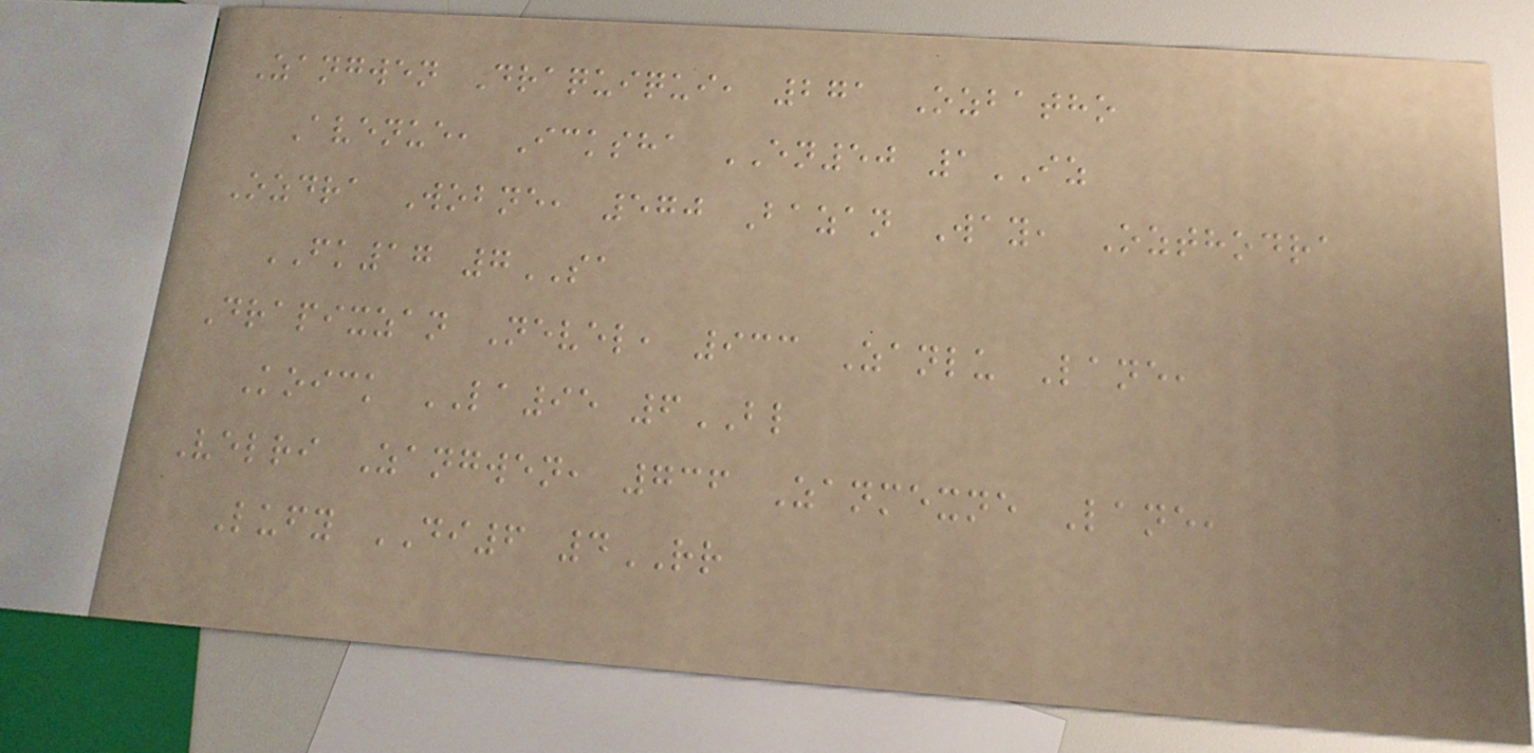Zangwen Draquiqui, 271 Ozbatho
Avenue, Icksha EN50 1IZ
Ozdra Wobne, 570 Bazan Way, Ozthodra
FK17 7SA
Drapixzan Nevel, 933 Zanlu Lane,
Koick LA95 6BL
Velri Zangwen, 736 Zanmexne Lane,
Lufy DI6 4RR
